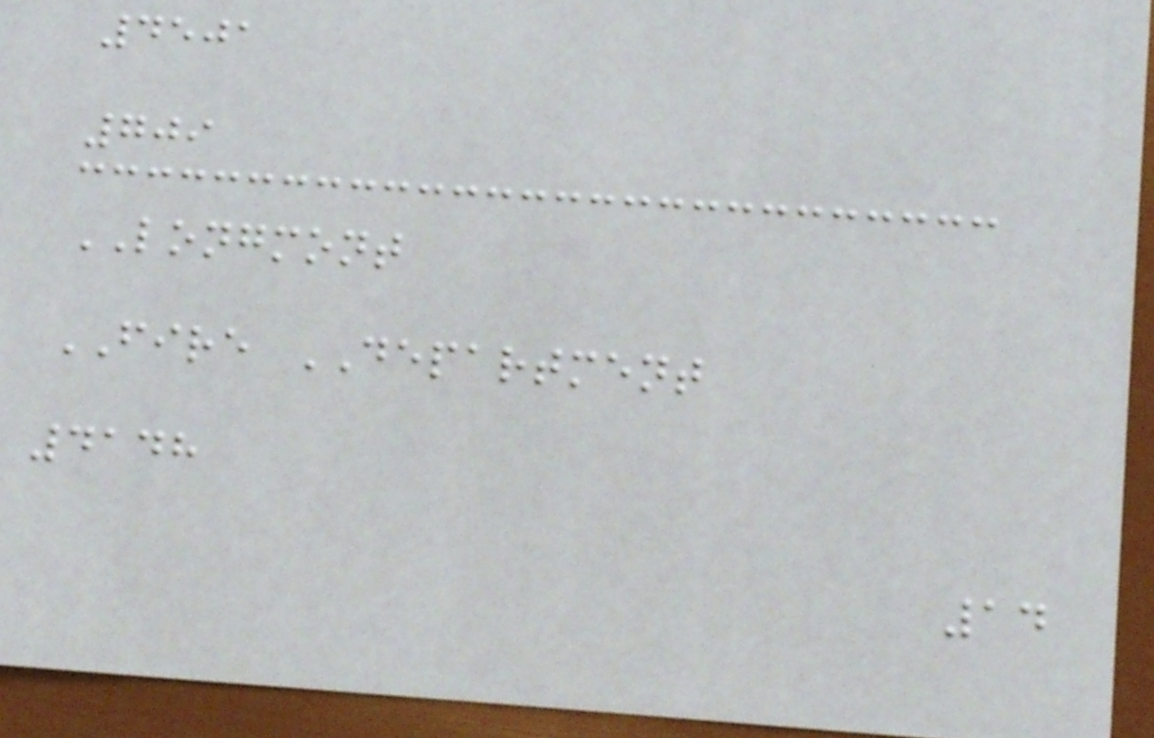4501
709
LONGMONT
FIRE DEPARTMENT
4148
14
